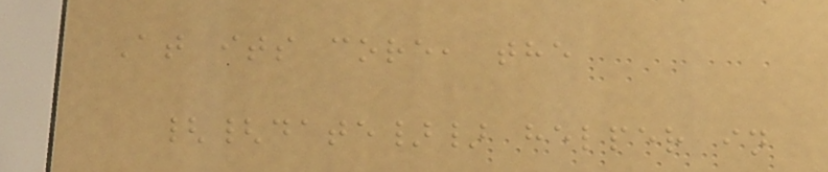At its core, the
{{date}} helper in
